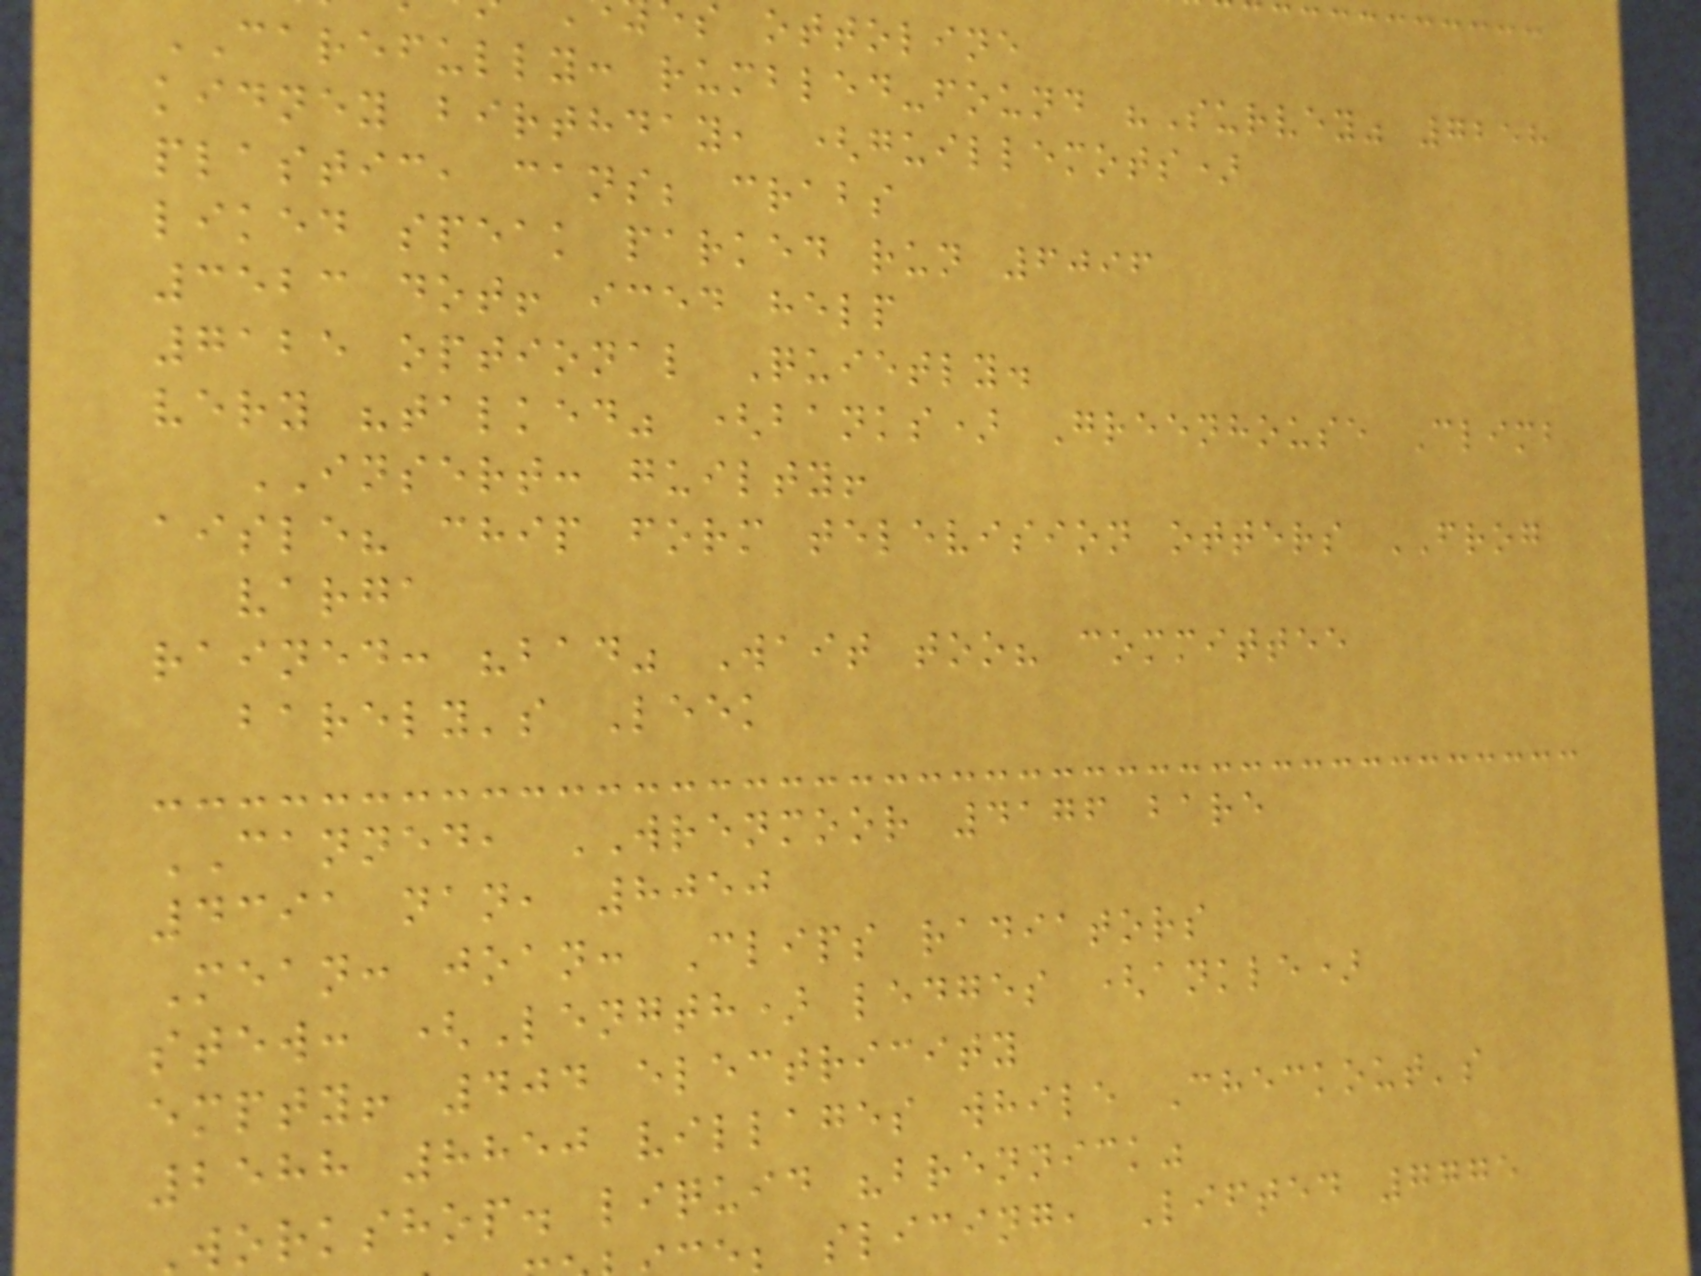s ottoline
CAREFULLY: rumbled-found "Survey" 7258
kidney birthday, (guillemots)
plastic, cans; crabs
liked speak parked run 6096
3523 dot! iced help
7125 optional Quietly.
very "talked" (banks) Greenhouse Climb
INSERT: guilty!
aisle? chip form television otters FROG
varga
rained: "bad" Wait too? committee
barely's Leek
CANNED, WRENMOOR 4176 bare
4391 nan, 8050
Mean: joan: Clips radiators
stew: (Length) ledges (ankle)
empty! 404 electricity
2588 8850 villages while Checkout's
workshop. liquid "brennick"
; slicing, Lifted 7775
